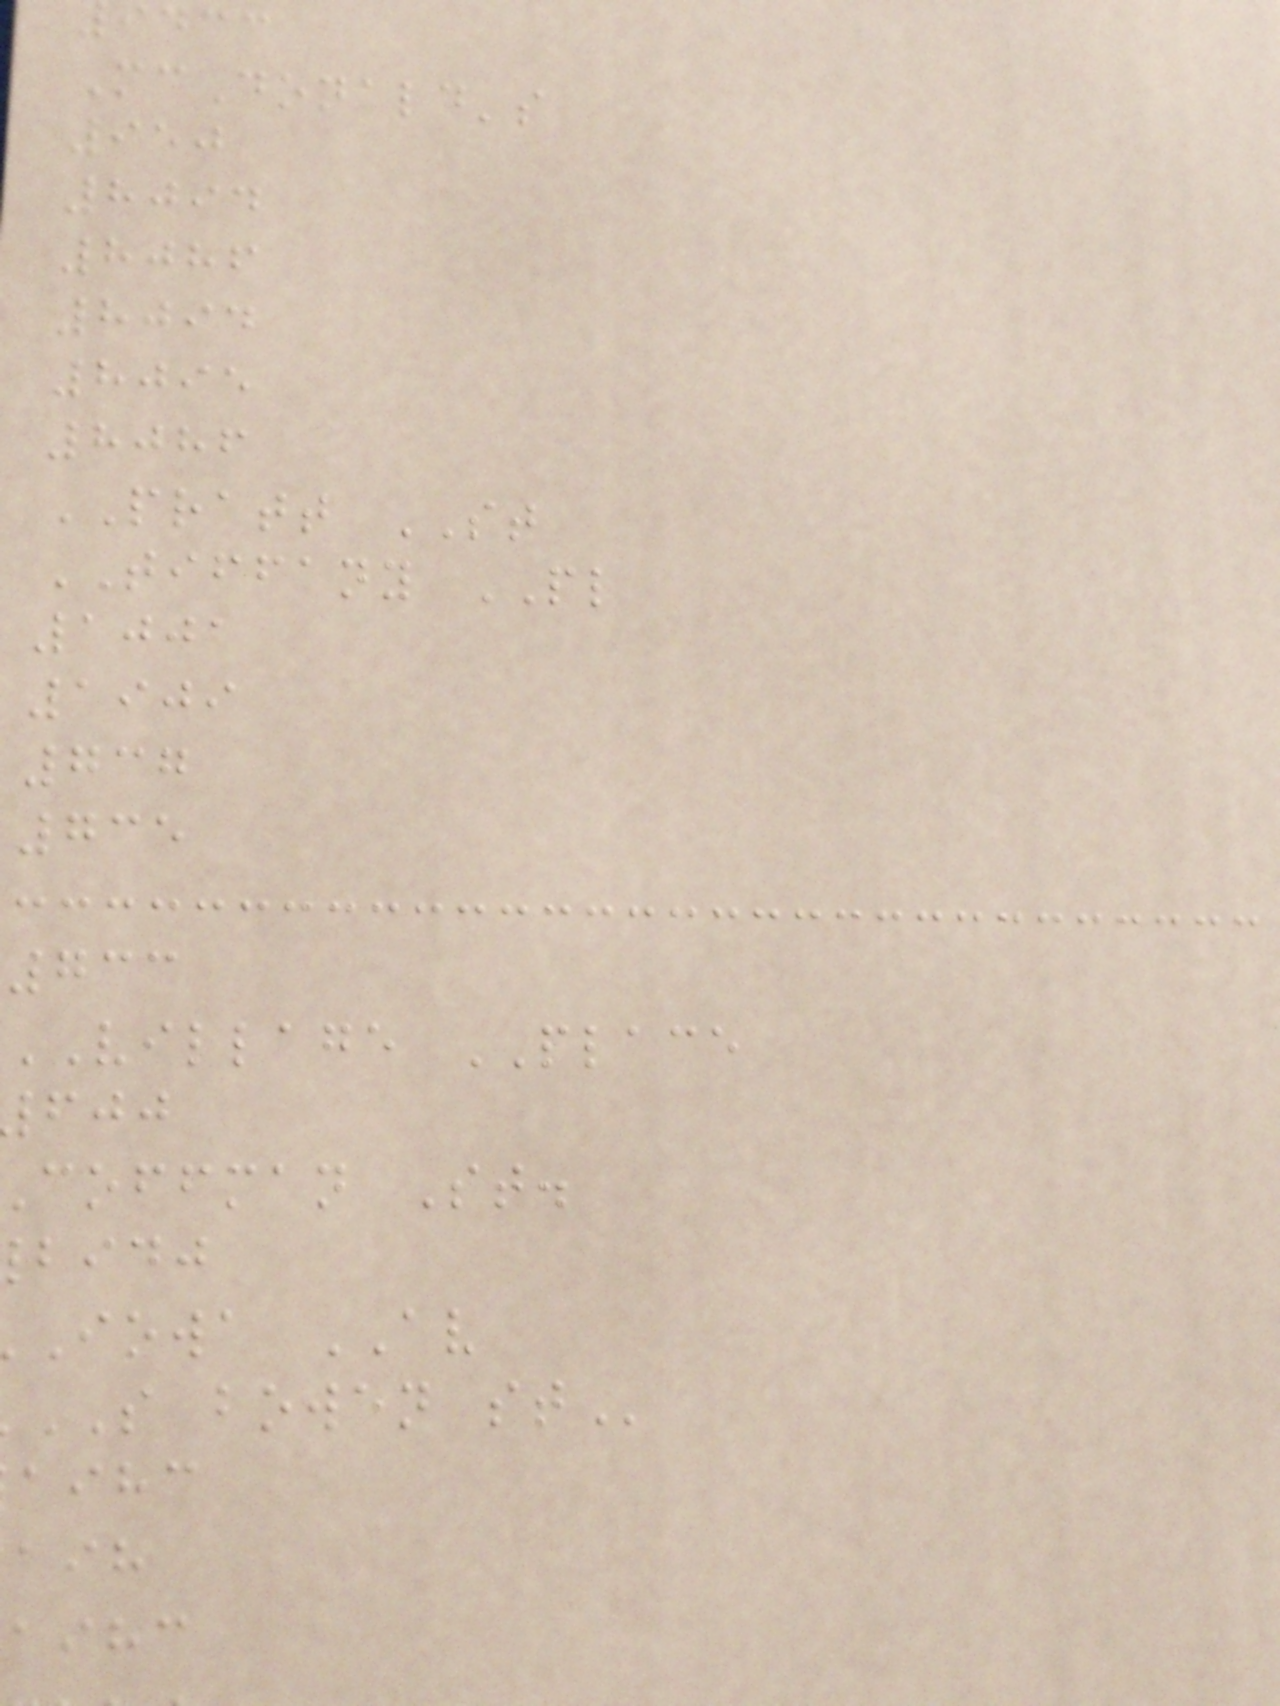idcc
McDonald's
950
8094
8086
8094
8095
8086
PRATT ST
TIFFANY PL
1001
1909
737
735
733
VILLAGE PLACE
coffman St.
bidj
iowa AV
S bowen
aihc
aihc
